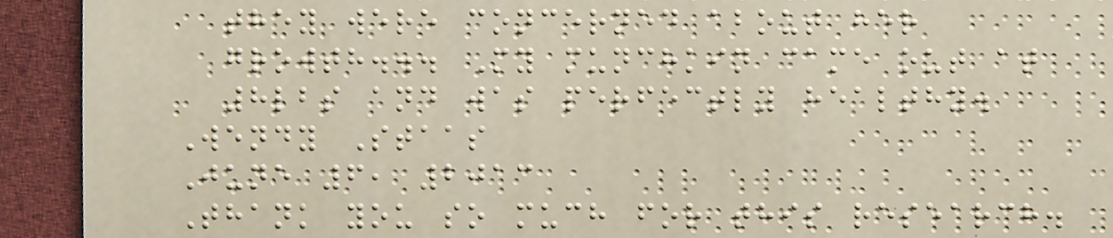they were concerned about her
growth... My munchkin came out at
8lbs and was perfectly healthy.
Wendy Staas
June 6, 2013
Thank you so much for this research.
